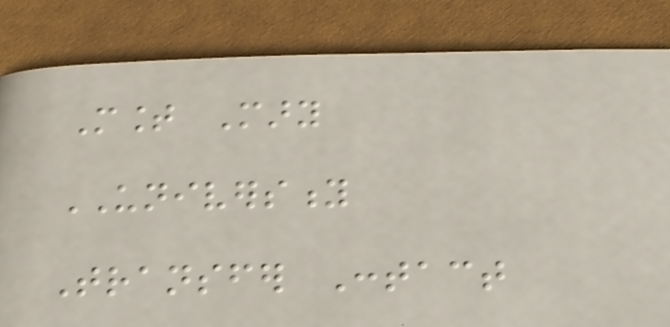Mount Mary
UNIVERSITY
Transfer Contact
